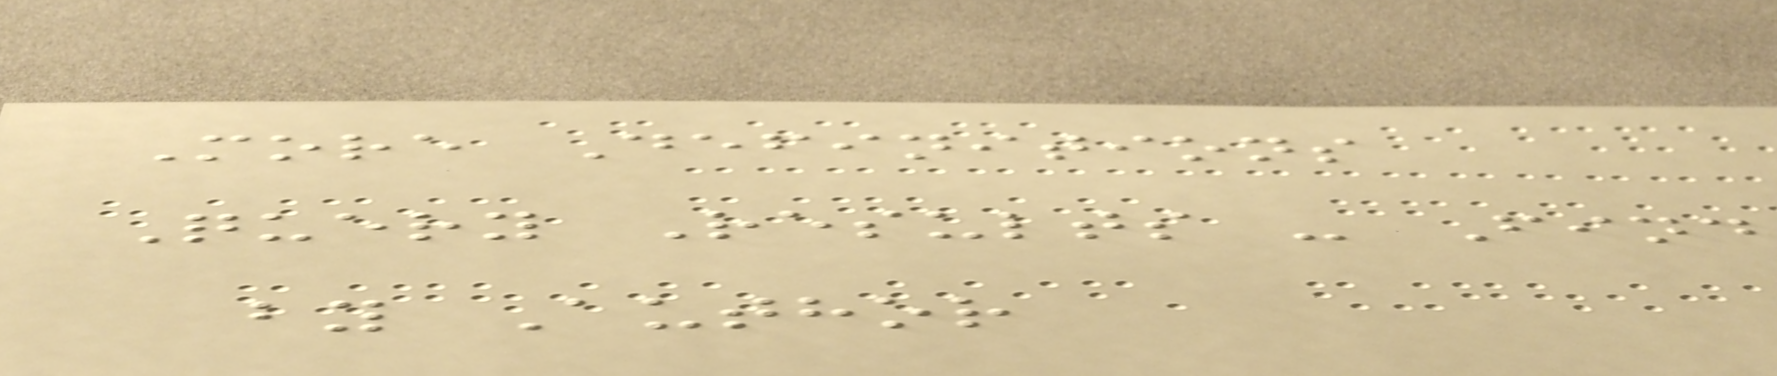More Definitions
Query Results - Find
by Author
